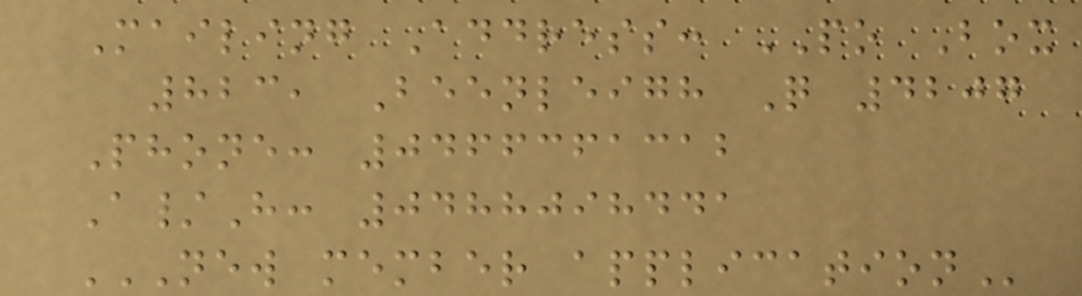Mailing Address: PO Box
823, Beenleigh Q 4207
Phone: 0466361312
A/H: 0488098441
NEW MEMBER APPLICATION
